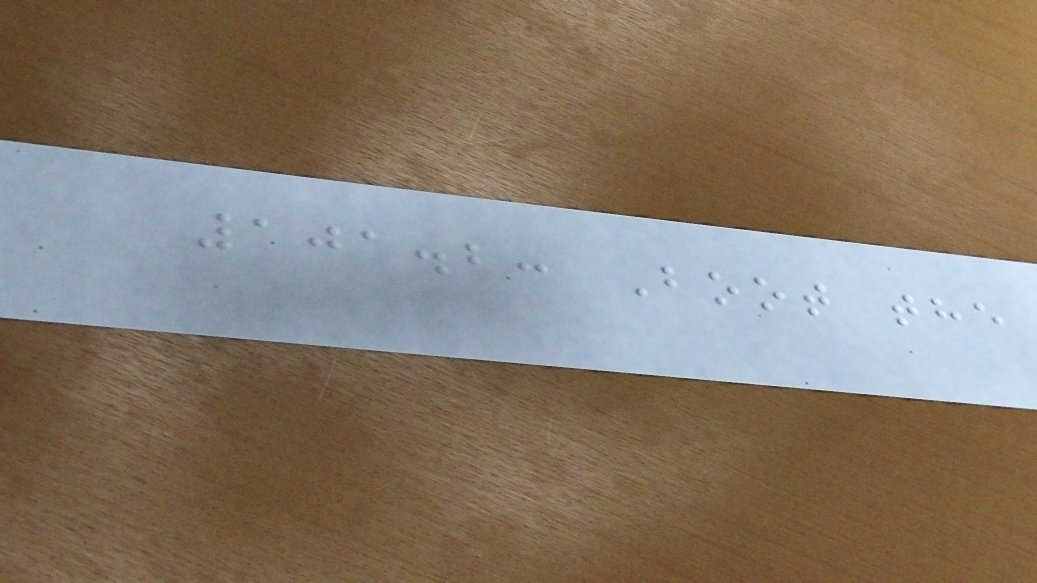101.2: Boot the
